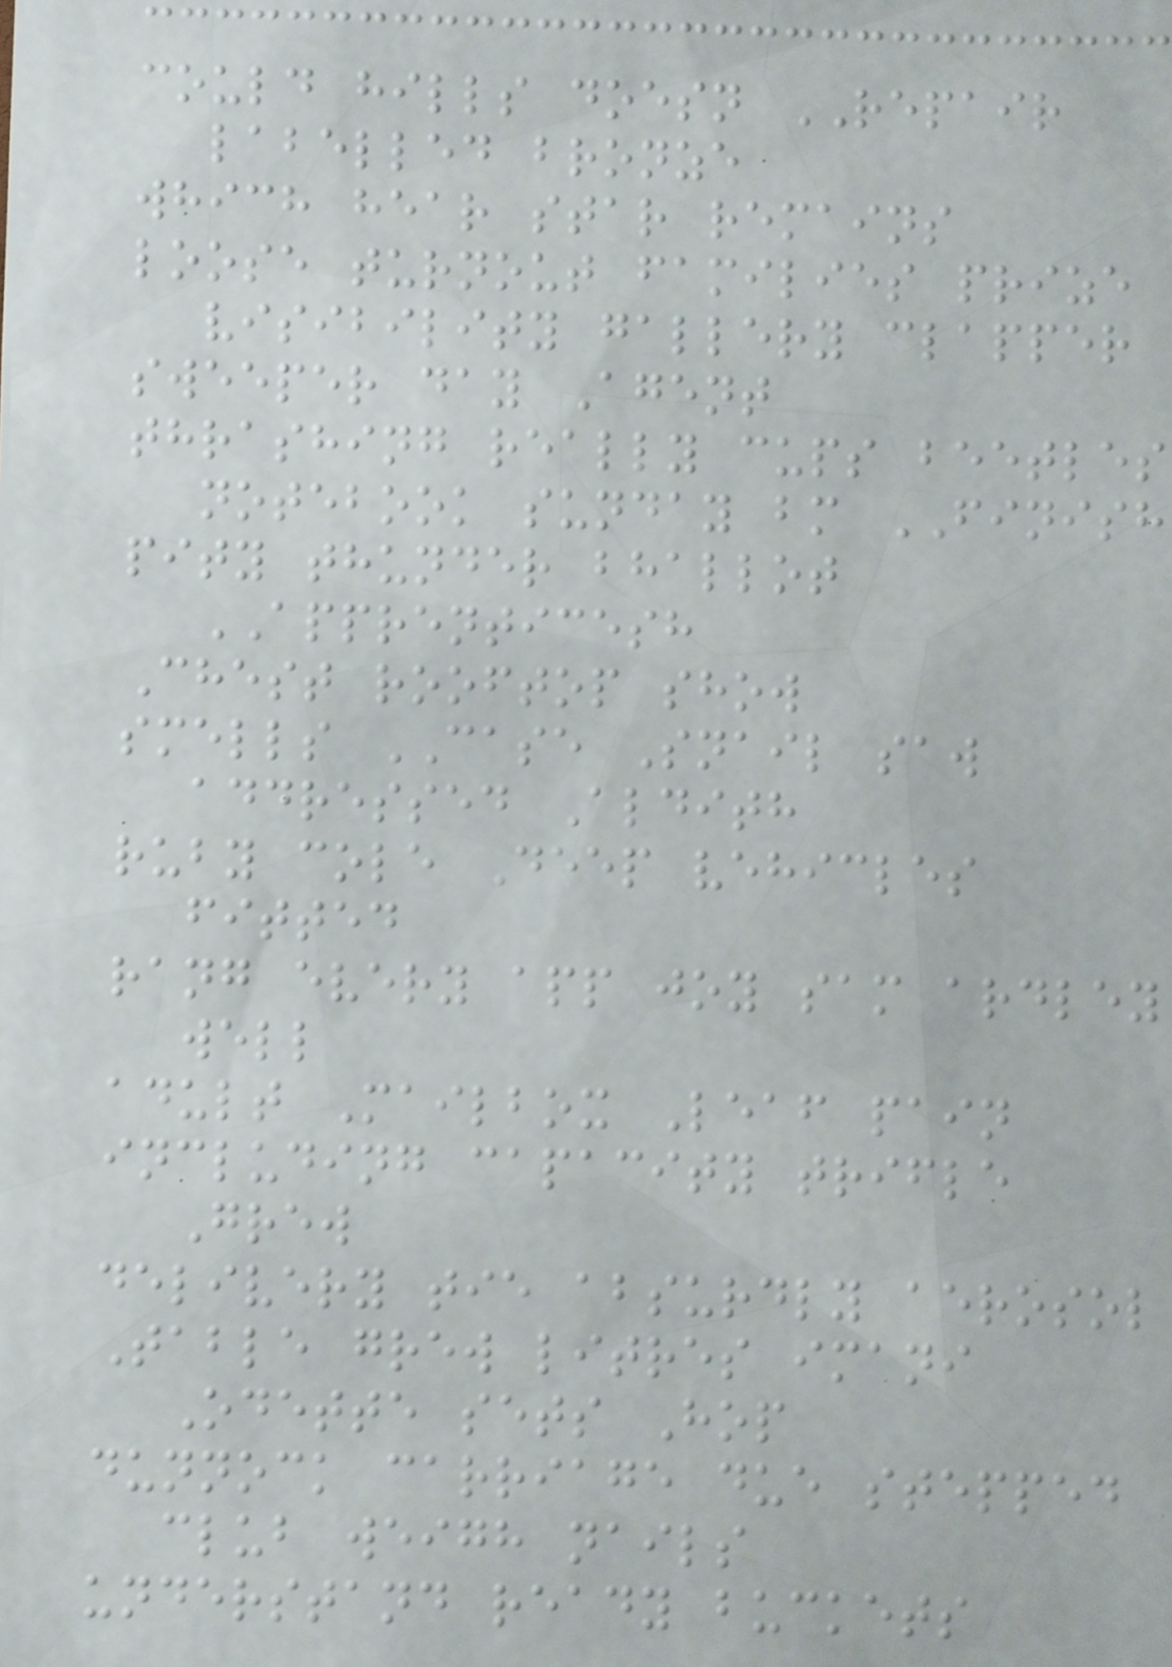could hills doesn REPAIR
labelled bronze
which hear star remains
loose turnout families prize
visibility gallery clapper
sweeper day Agent
thrashing really cups beetles
notebook sunday bm FINISH
pity thunder bhallot
APPRENTICESH
Chest rooftop show
smells CASE Snail saw
addressed Aldith
ruby cole Deep vehicles
fitted
rang every app joy sam ardley
well
adult Mailbox Leaf pain
including capacity trifle
Grew
delivery tie absurdly aerosol
Table grew litres imani
Odette sets Hop
dunnock carriage due stepped
club weigh nails
understand ready buckets
